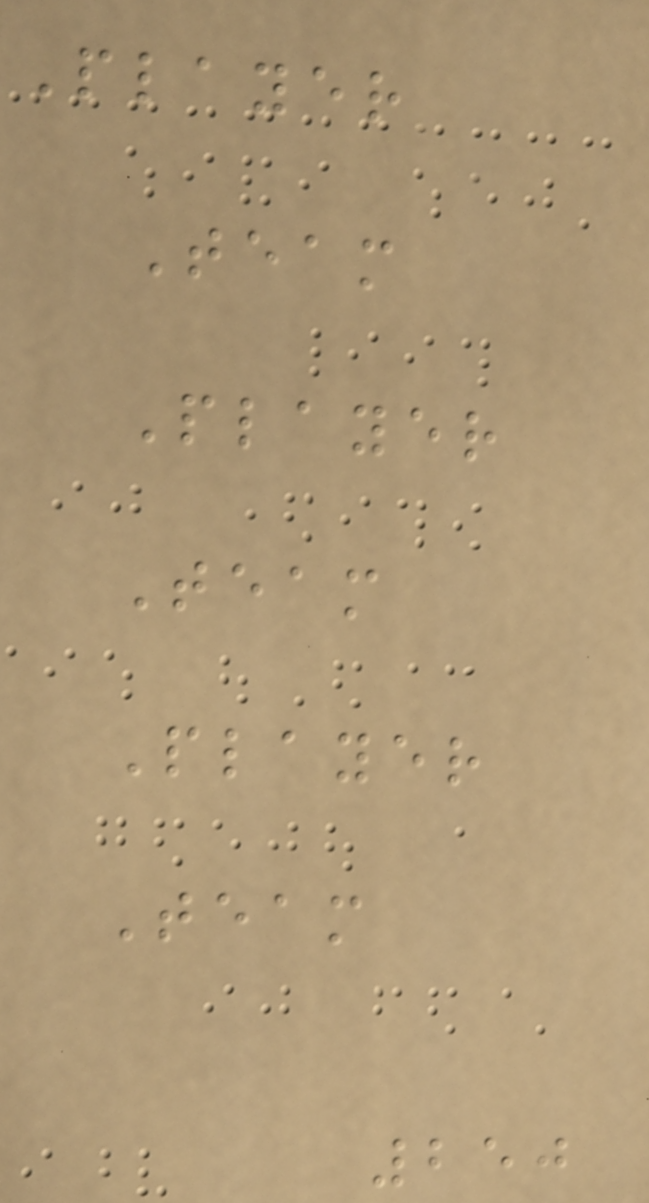Player
Team
Player
Team
Player
Team
250
